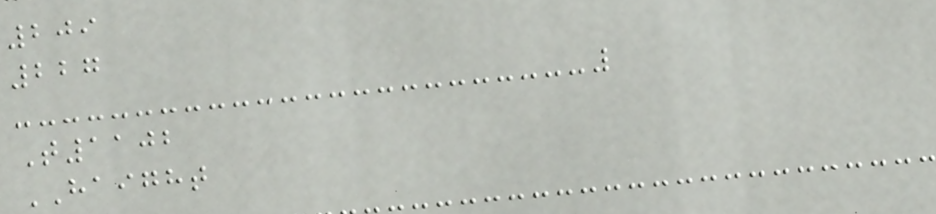209
227
T1102
HAIGHT
